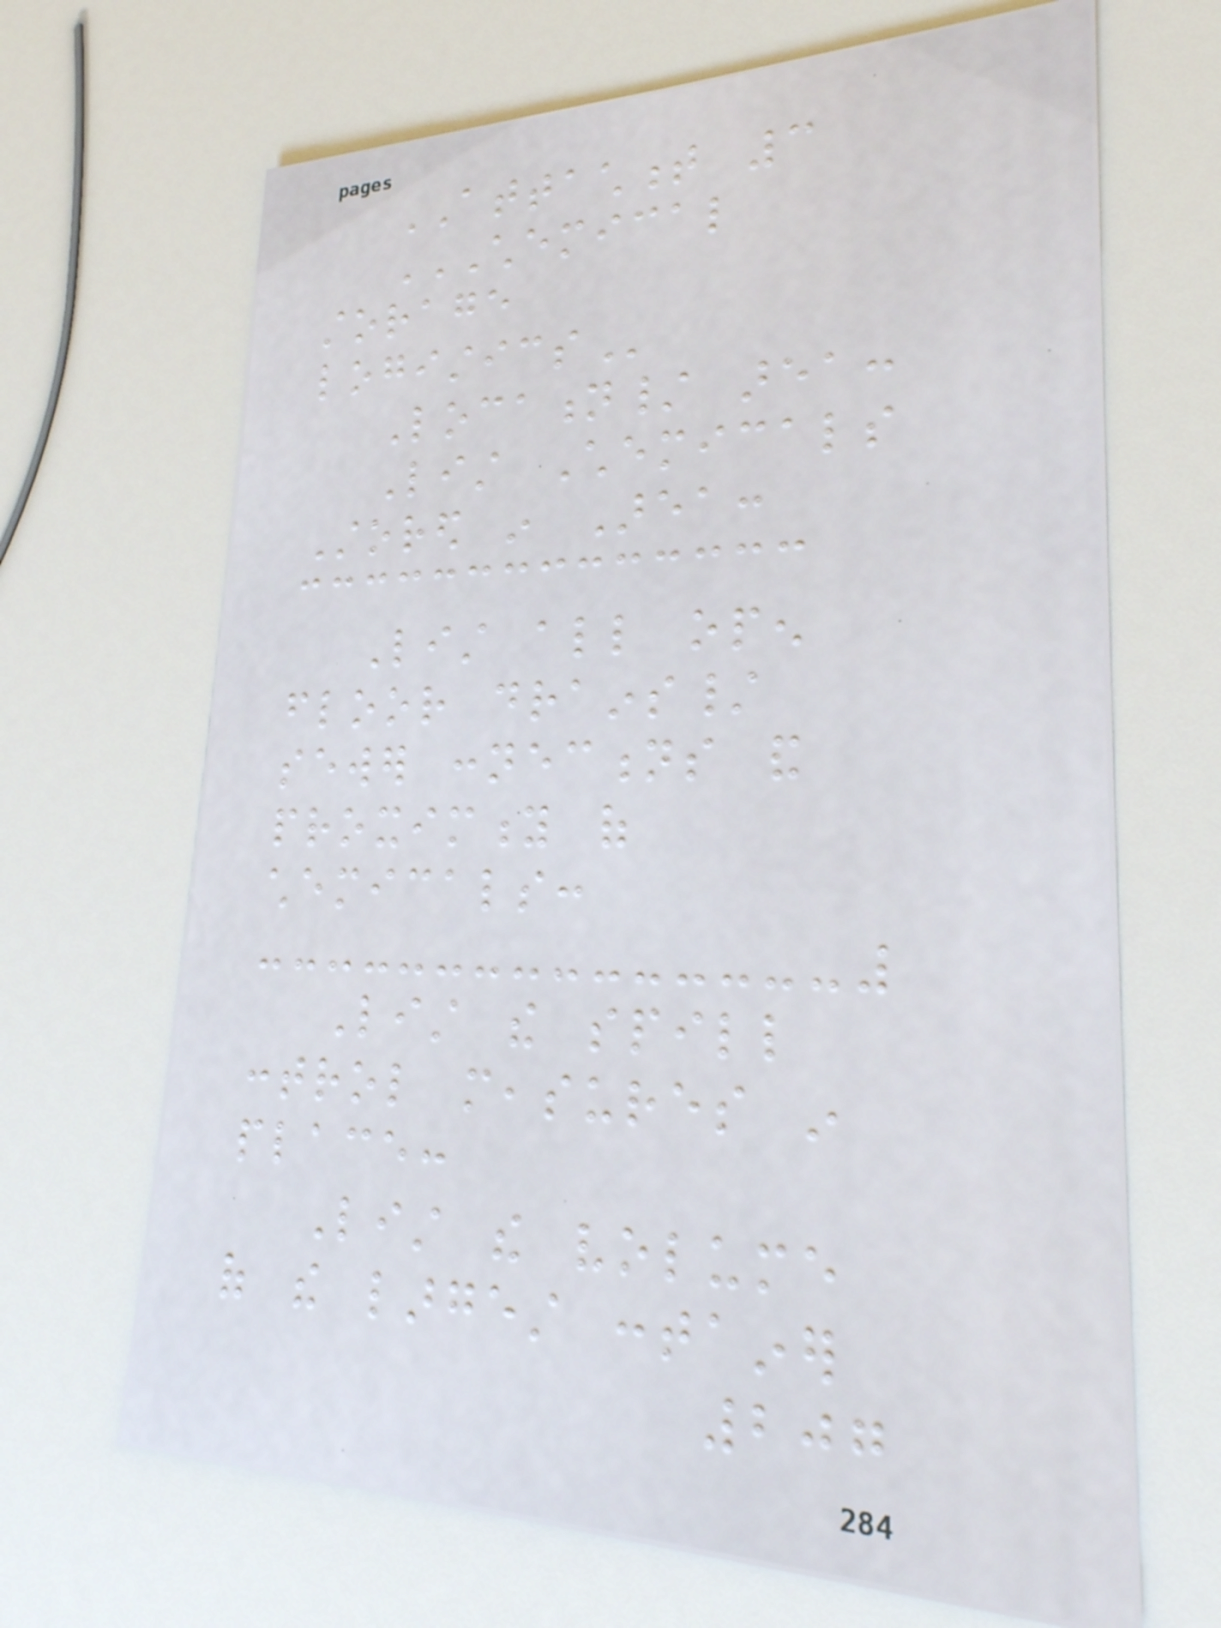ATTACHMENT 3
CHEMICAL
STORAGE
LOGISTICS
Location/ area:
List Chemicals
Stored in Area:
List all open
floor drains/
sewer connections and
proximity of
chemicals:
List the spill
control measures in
place:
List the volume
of the largest container
207
